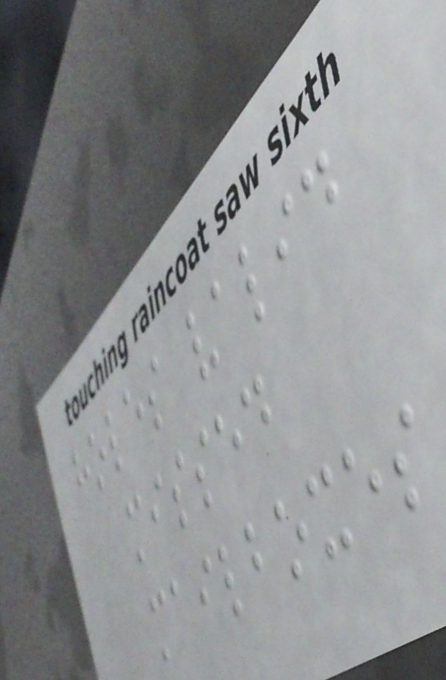holes valid
missed
mailboxes
